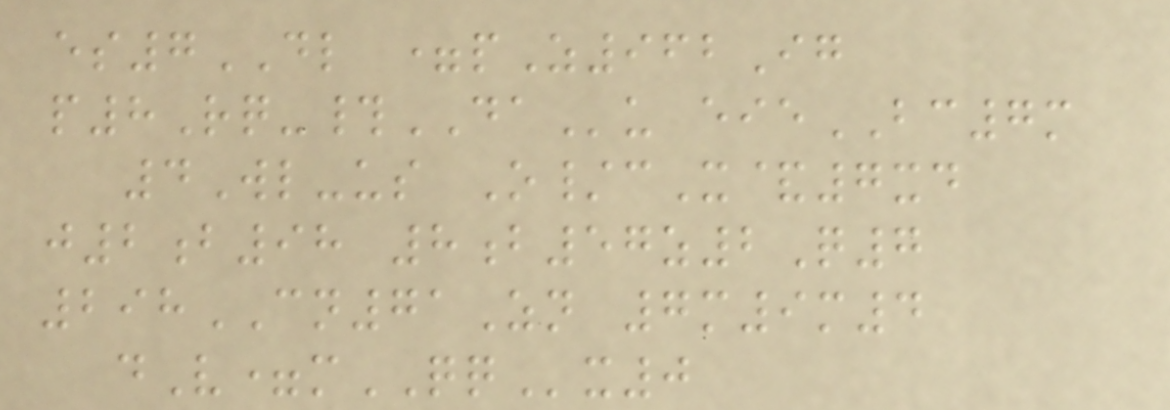es7DL =pZ962Ig
p8Rq-#DAu eieBC7m
4Wl-us O/cX&7xd
j2b98 8b57z2Q7
298CN71Zn 7m9m4
dV=mQQx0
